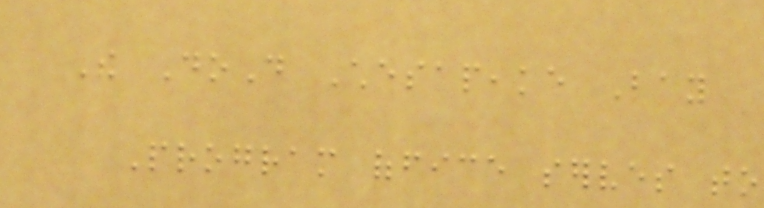The DoD Chesapeake Bay
Program office serves to
